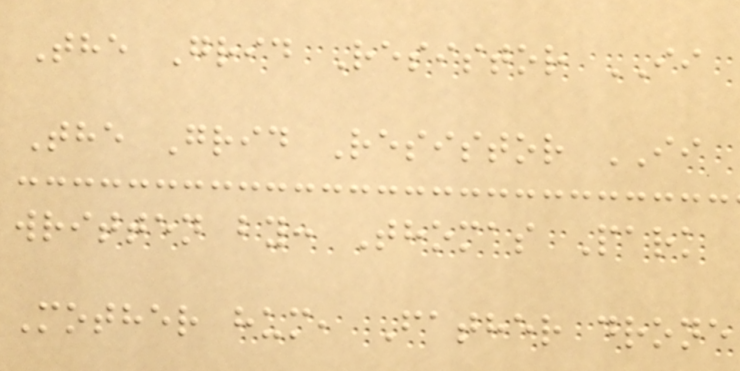The Grid Resistor II
The Grid Resistor II
written by: Thomas Park
Mother hum, Father drone
